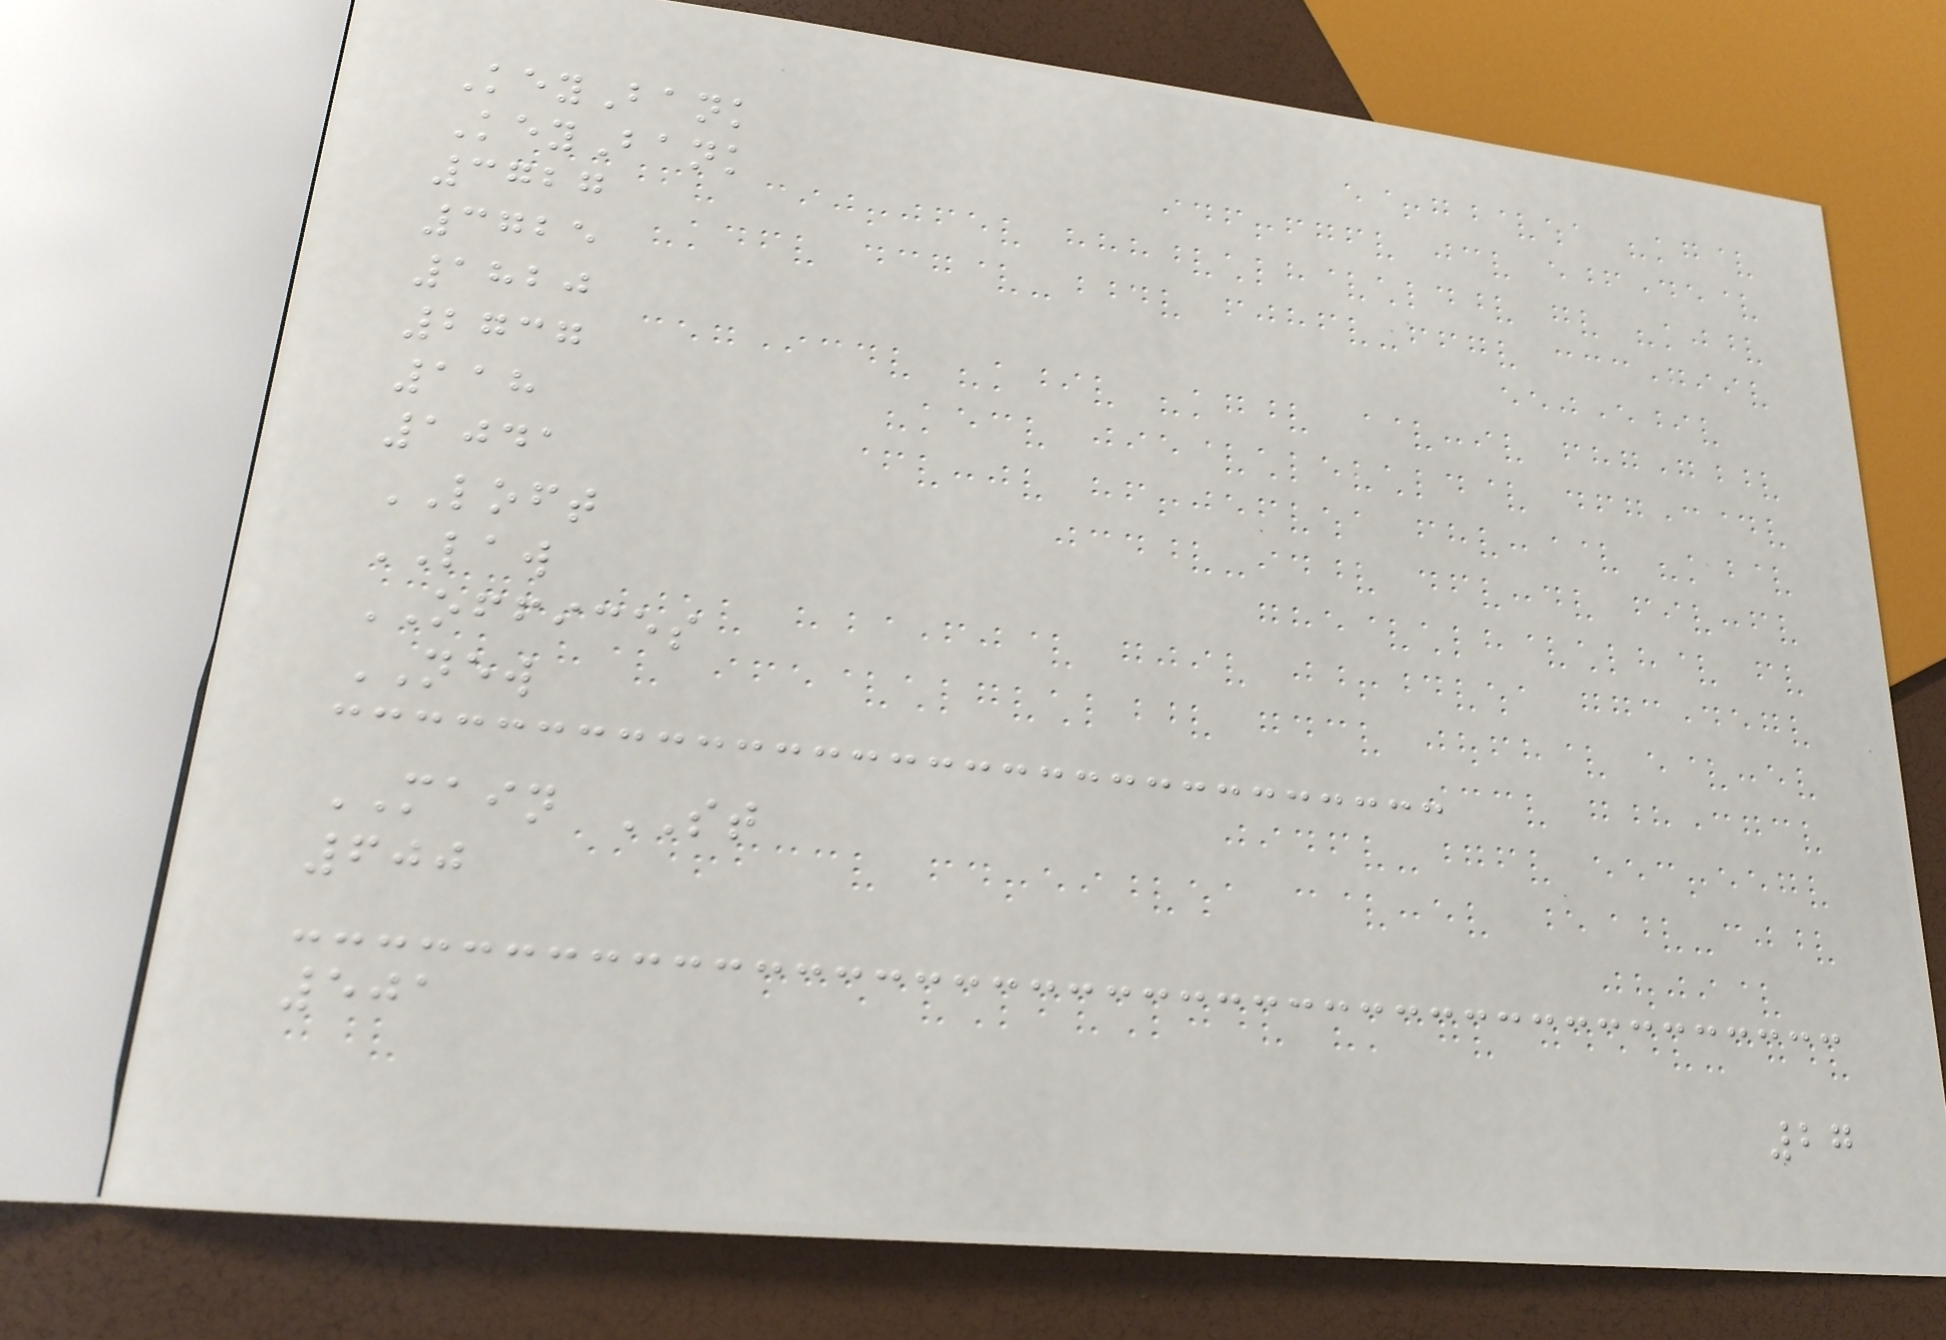KeyBank
KeyBank
3727
3725
1820
2737
118
1041
LOFT
LAW
OFFICES
NEW
MAIN ST
600
501
27
